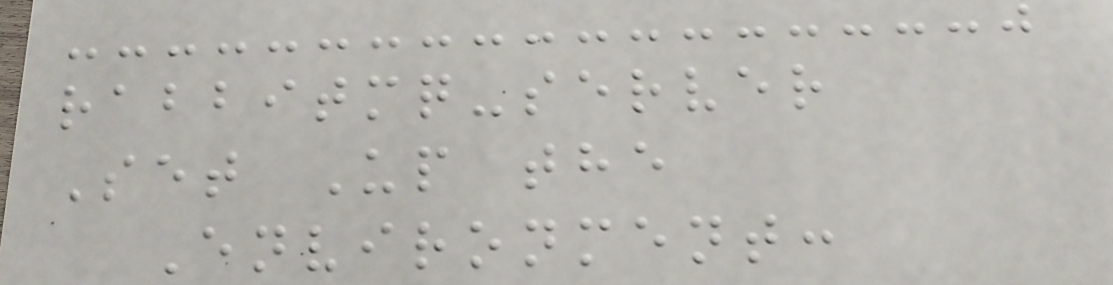rabbitmq-server
Set Up the
Environment:
